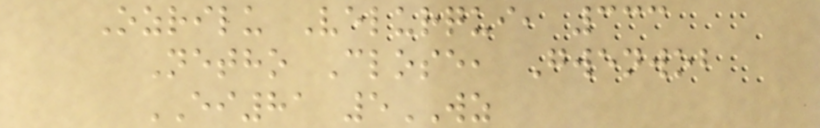Ozrilu Velurqui, 333
Netho Close, Gwenwob
EI81 5WZ
